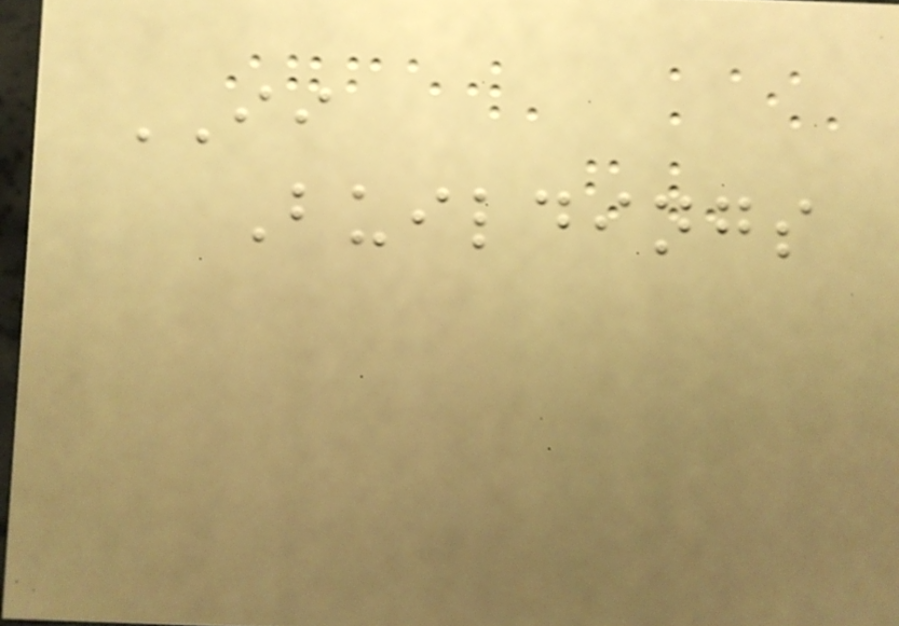II
Buildings
